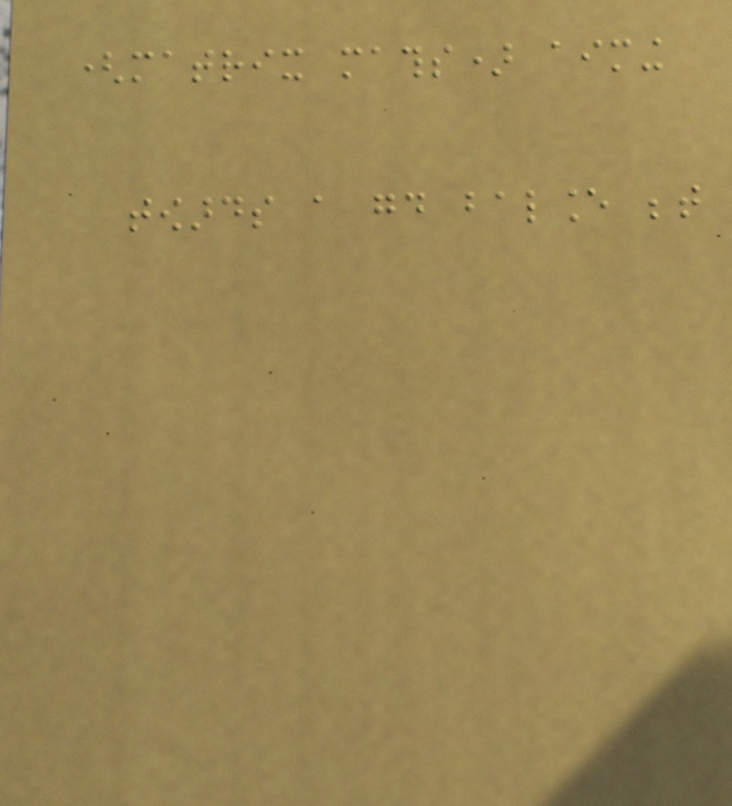(matrix maths) aiming
towards a good balance between
